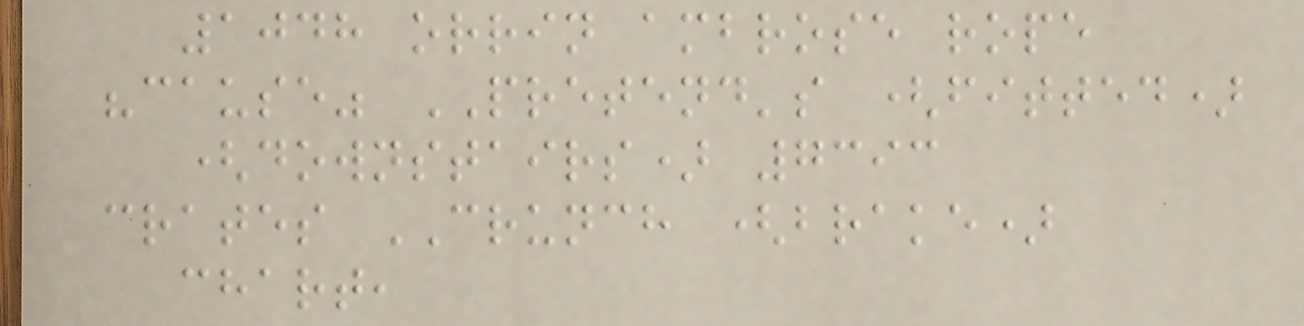1048 orrin ambrose rope
"cause" PRETEND's (fitted)
(downstairs) 7393
crates CRUNCH (brake)
chart,
